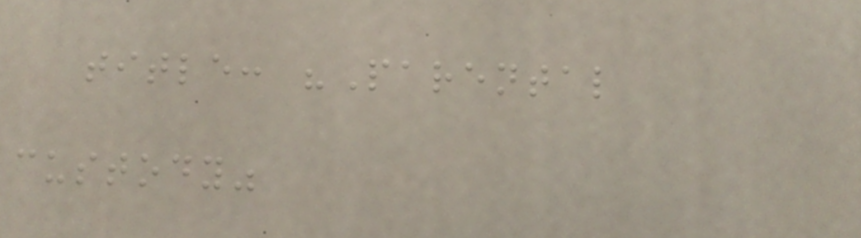title: "Parental
custody"
